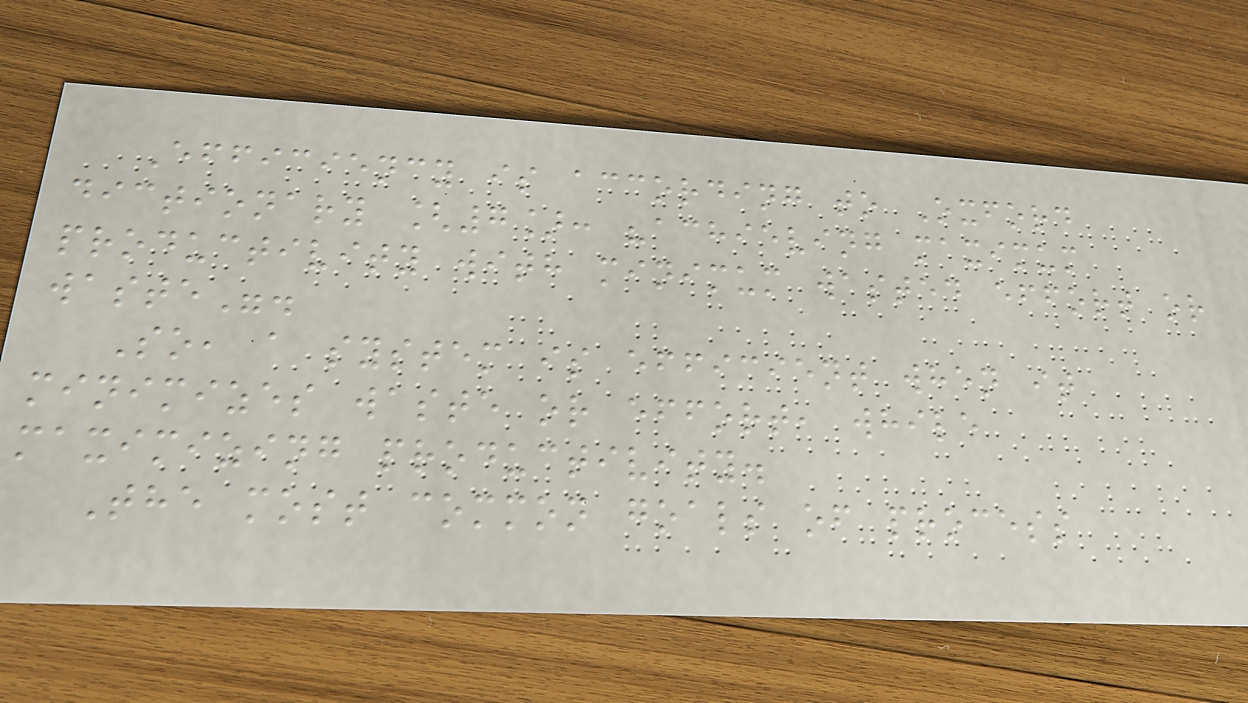Efficiency is according to Oxford
dictionary [7]: "achieving maximum
productivity with minimum wasted effort or
waste".
So, a system is efficient when it
minimizes waste or effort, while
maximizing productivity.
The most common goals of process
